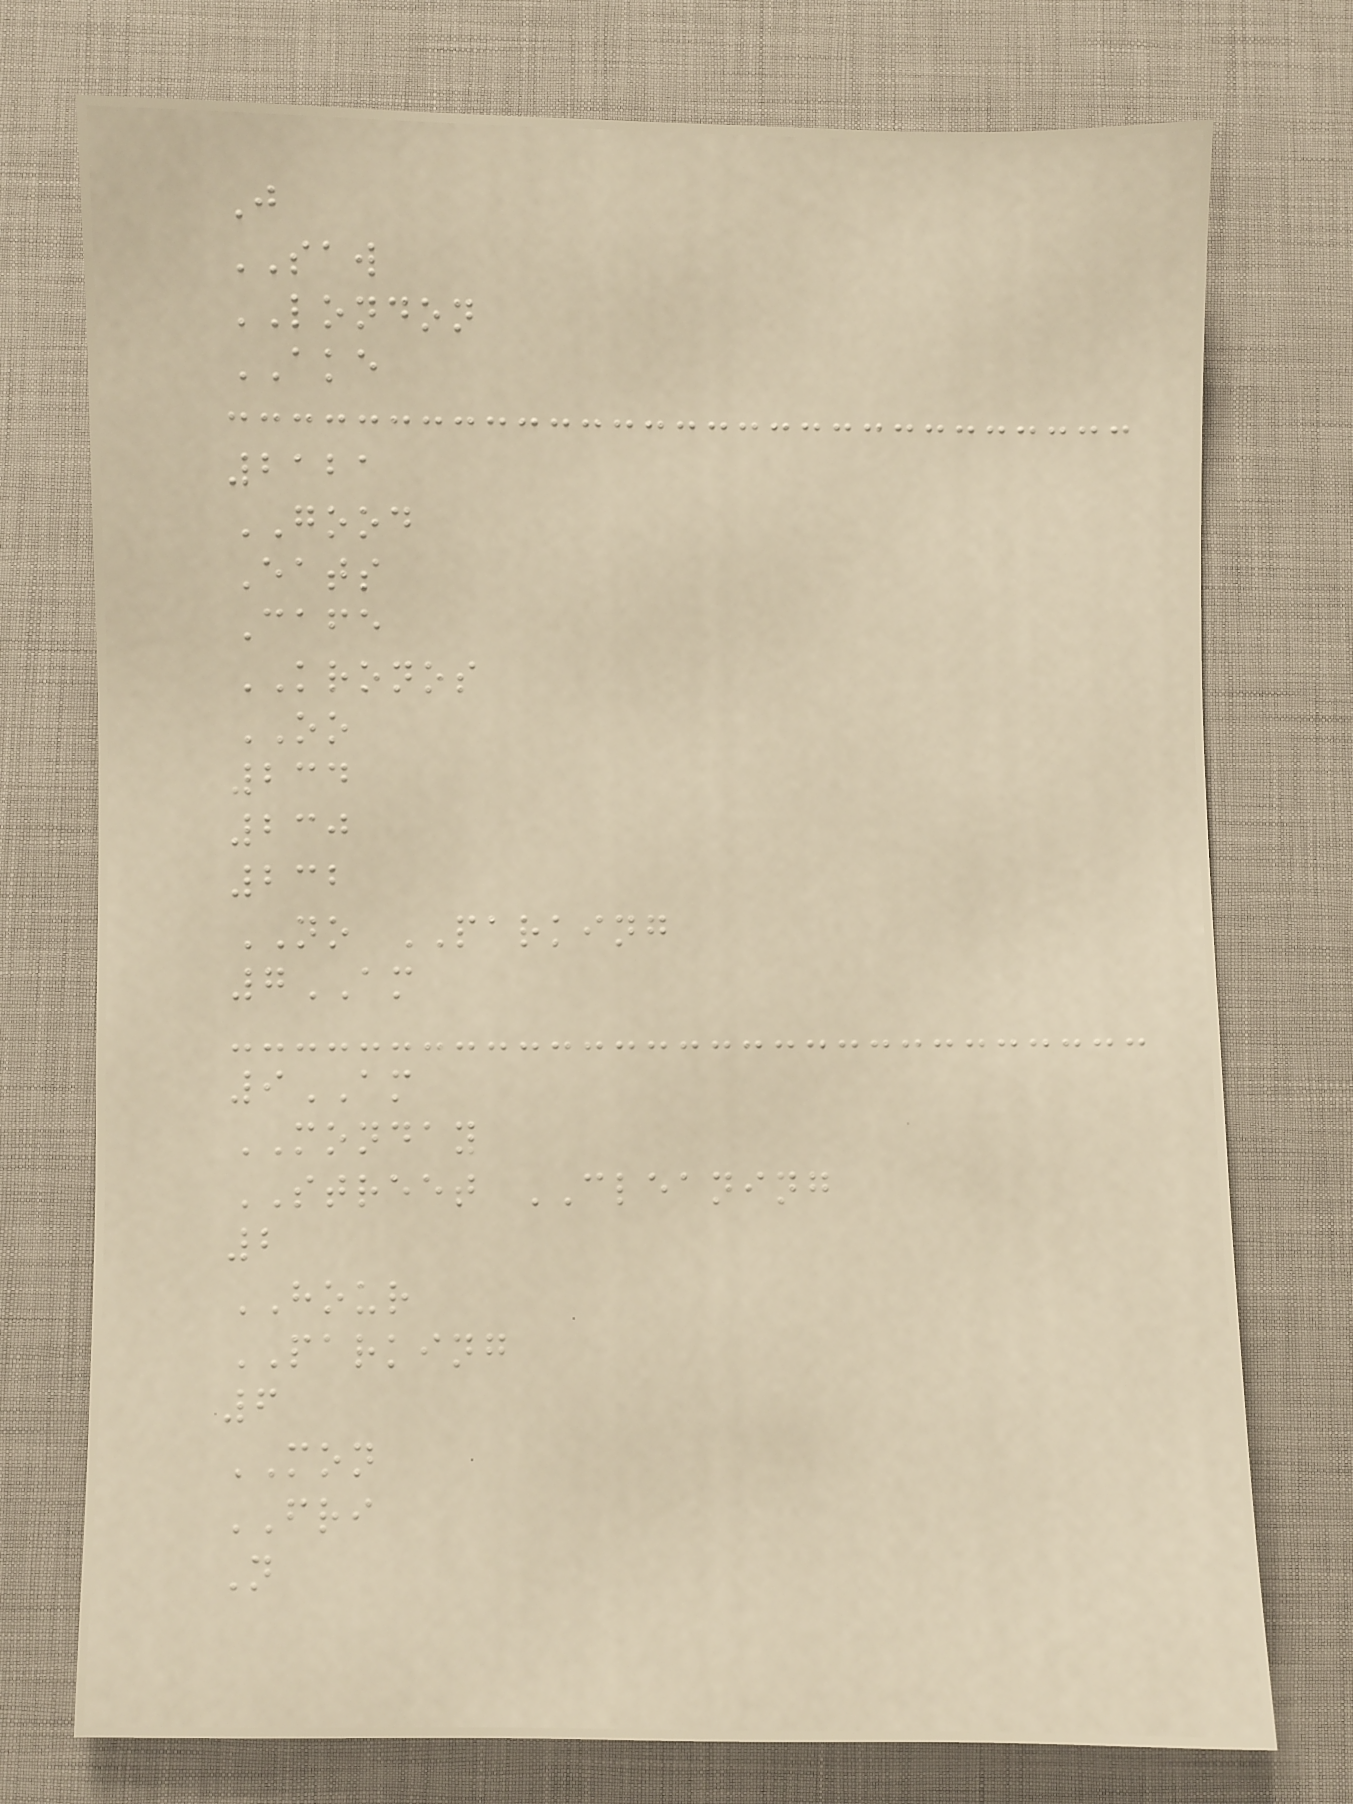J
SAW
LONDON
AKE
2121
GOOD
Eats
Cafe
KRONOS
OO
234
230
232
NO PARKING
7AM
9AM
MONDAY
STREET CLEANING
2
HOUR
PARKING
6
MON
FRI
N
